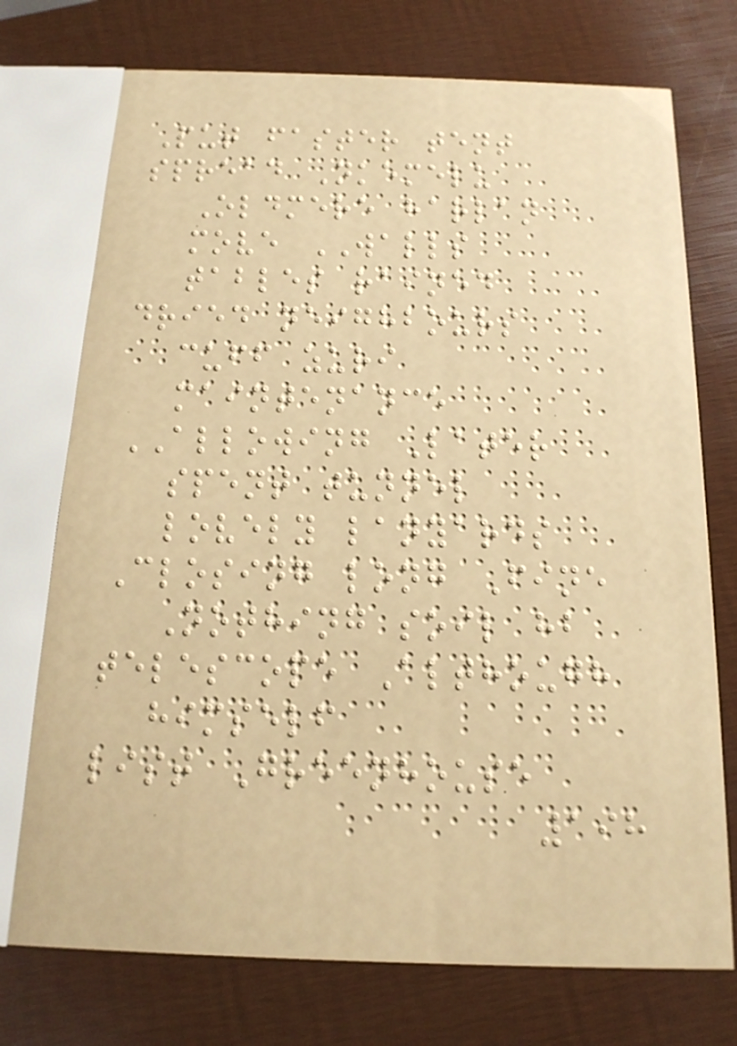Put faster tent
spread Nkemelu
Oldmere harlan
move WALLS
tables rained
dried neighbours
cuff zuri
maintenance
ALLOWING Later
spent tunnel
lovely lanyards
Closing long Fine
Nothing soil hb
telescope Although
himself
list Greenhouse
198
